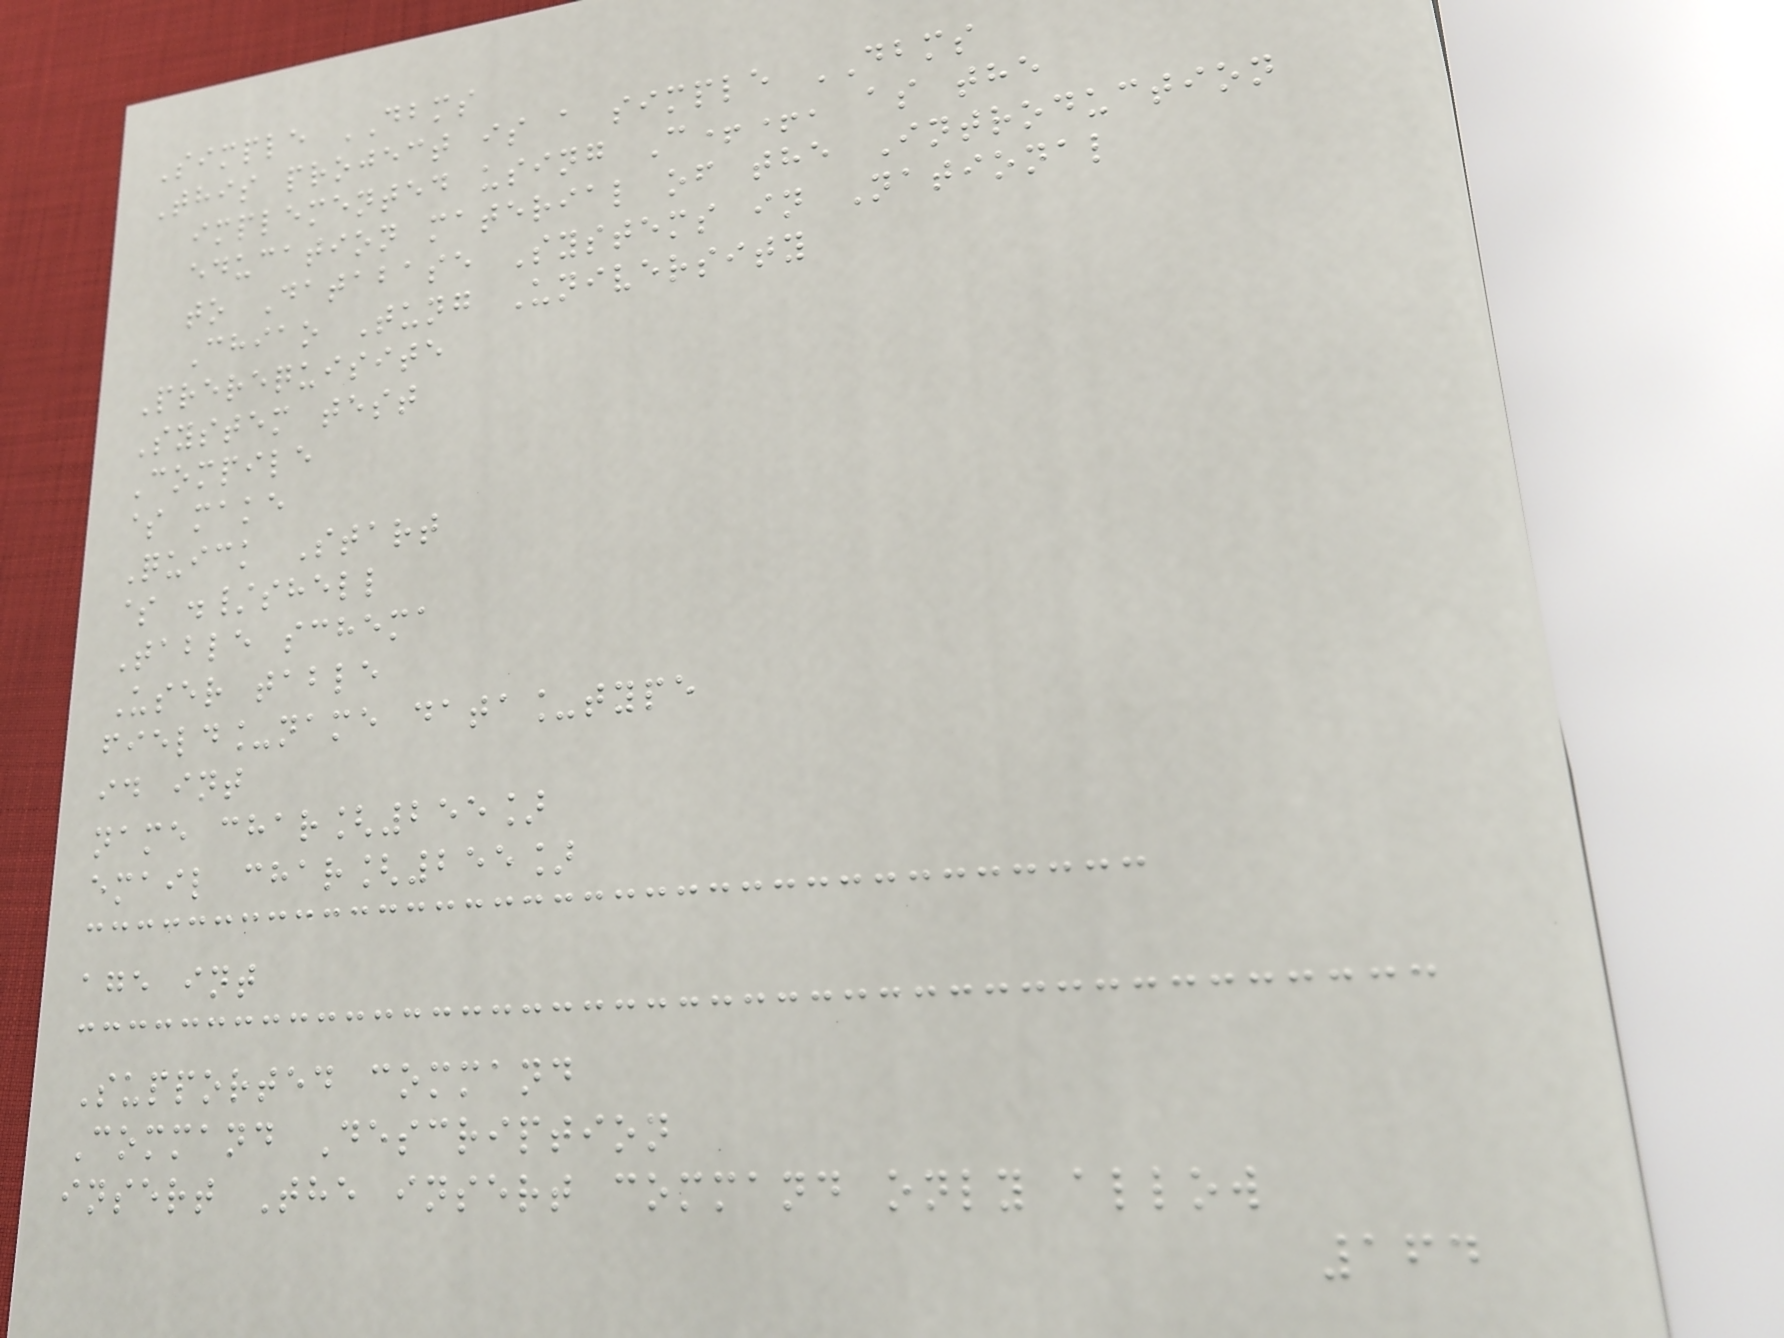Simple DBMS
This project is a simple DBMS
implemented using C++, as the
education material of the Introduction
to Database Systems in National
Chiao Tung University
Prerequisite
System test
Compile
$ make
Quick Start
$ ./shell
Table schema
User table
field_name data_type
id int
name char[255]
email char[255]
age int
Supported command
Command Description
insert The insert command only allow
164
